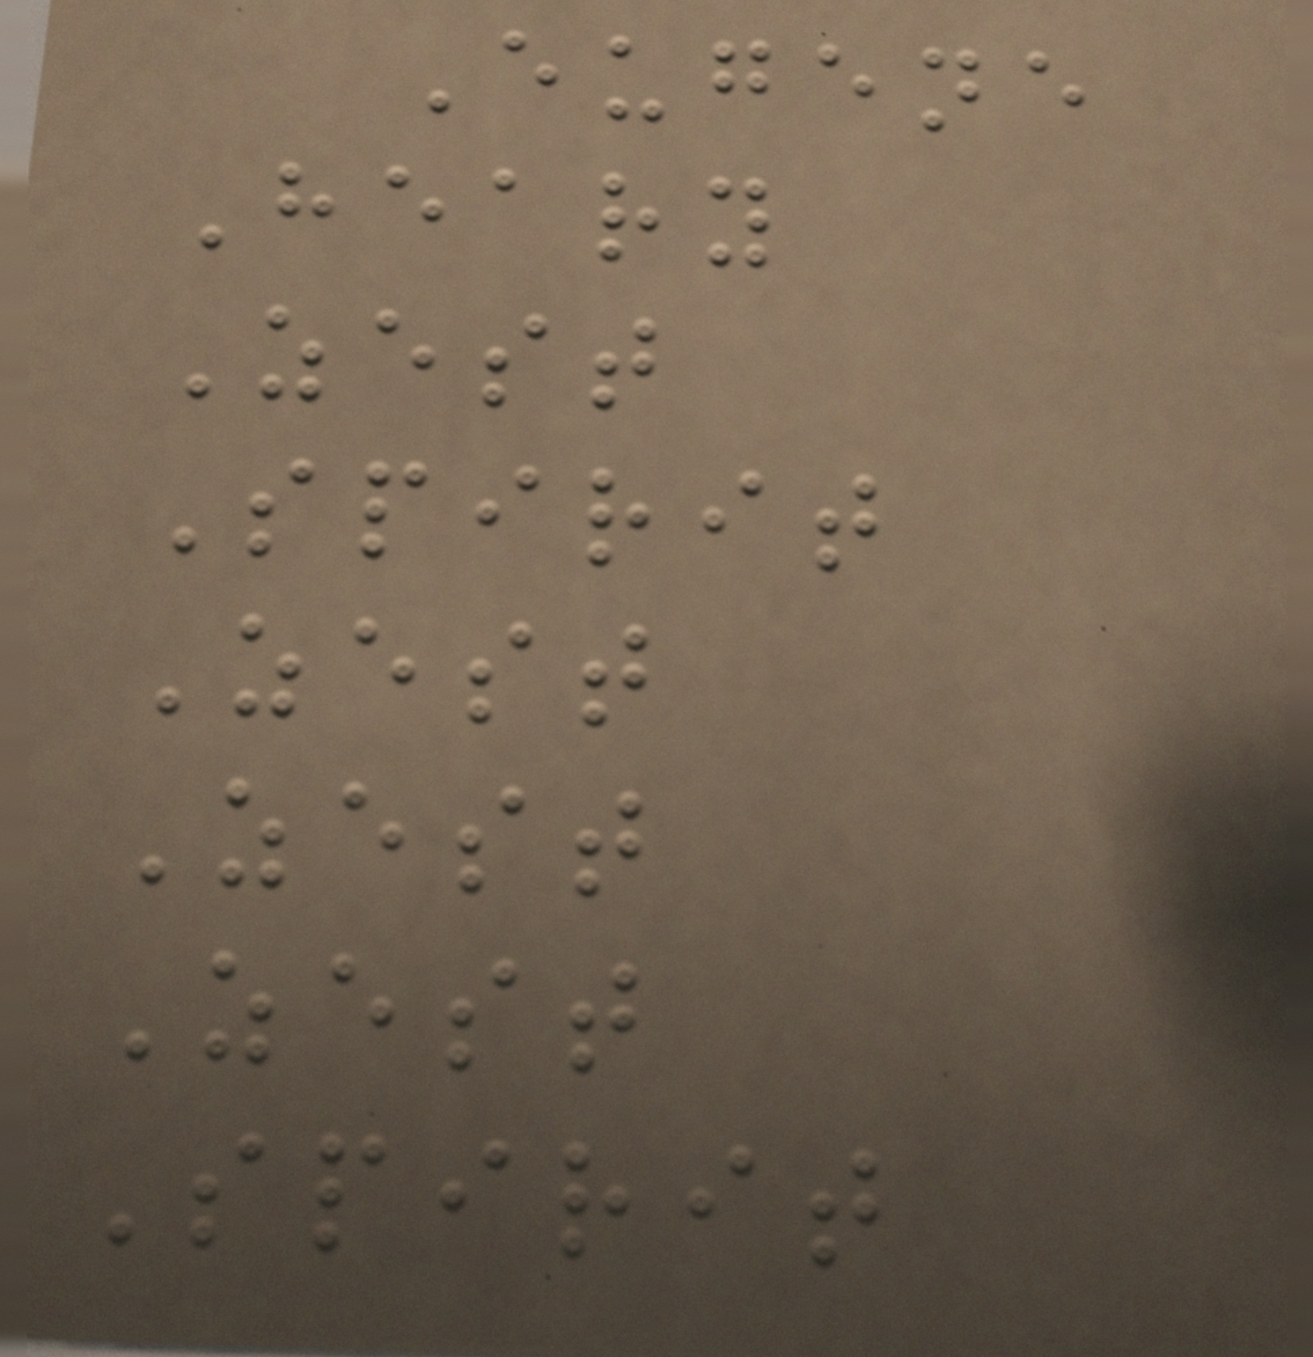Eugene
Heary
Zest
Spirit
Zest
Zest
Zest
Spirit
